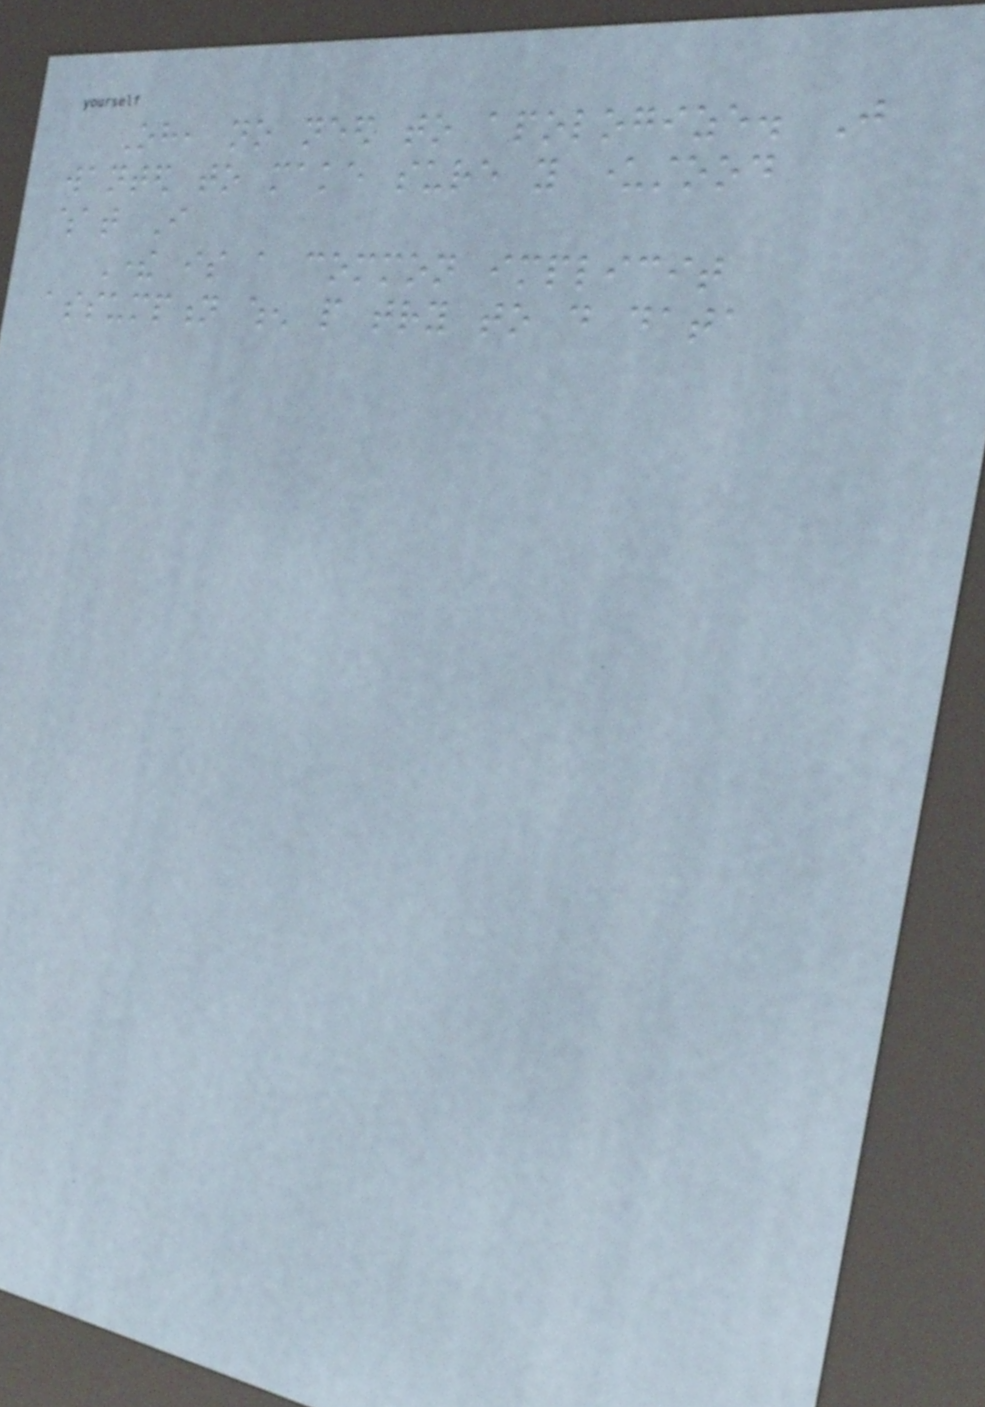Oh, no need to apologize. Just
wanted to make sure you understood
what I
There is a common implicit
assumption when people try to do data
